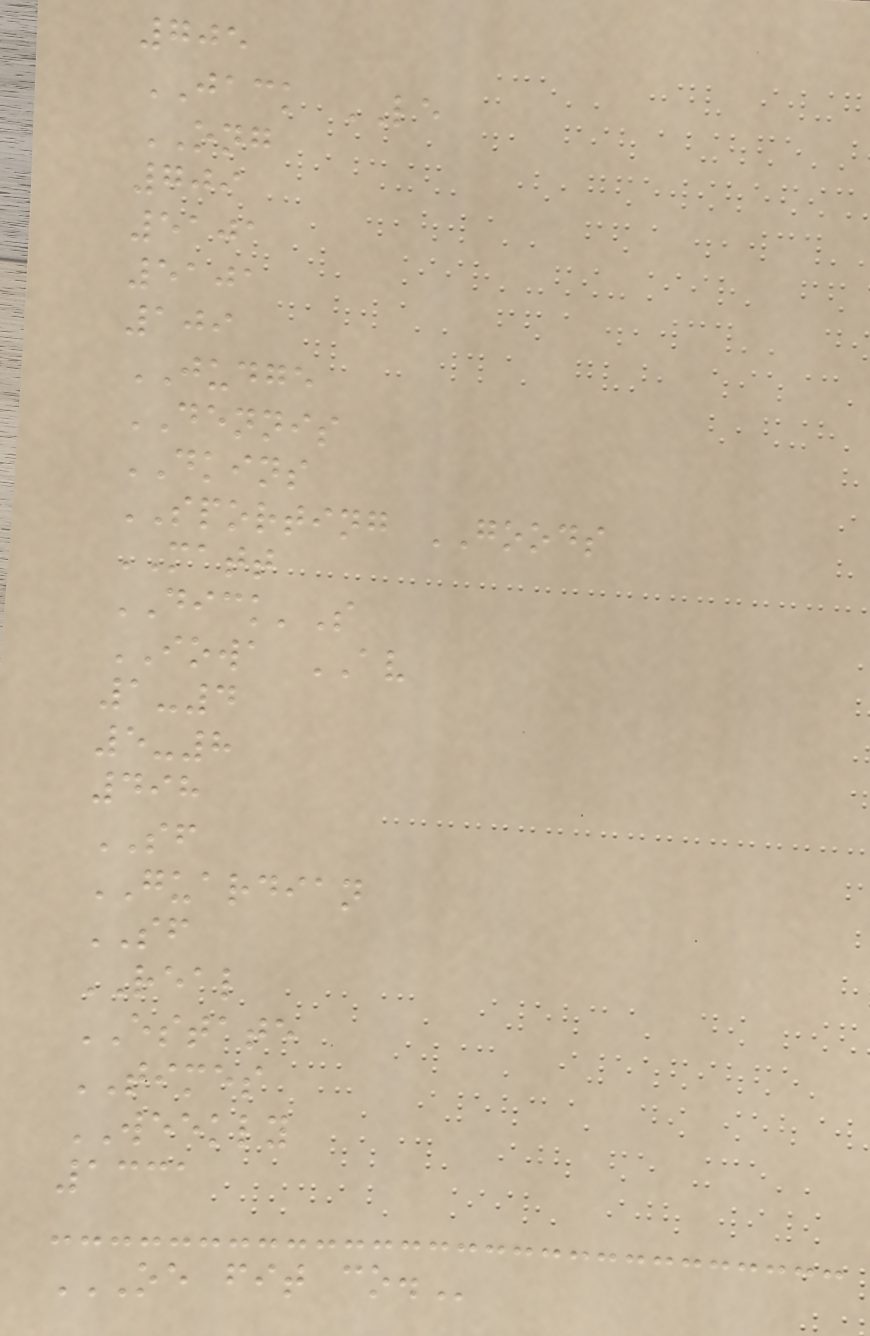705
JACK LE
ONG
709
5101
5101
109
JUDGE
DENNIS
DKINS
SPORTING GOODS
MATT
DICK'S
IOWA AV
1-4
5-8
498
SF
GUARDIAN
SF
REAL
ESTATE
TIMES
WEEKLY
1331
OE FIT CO.
